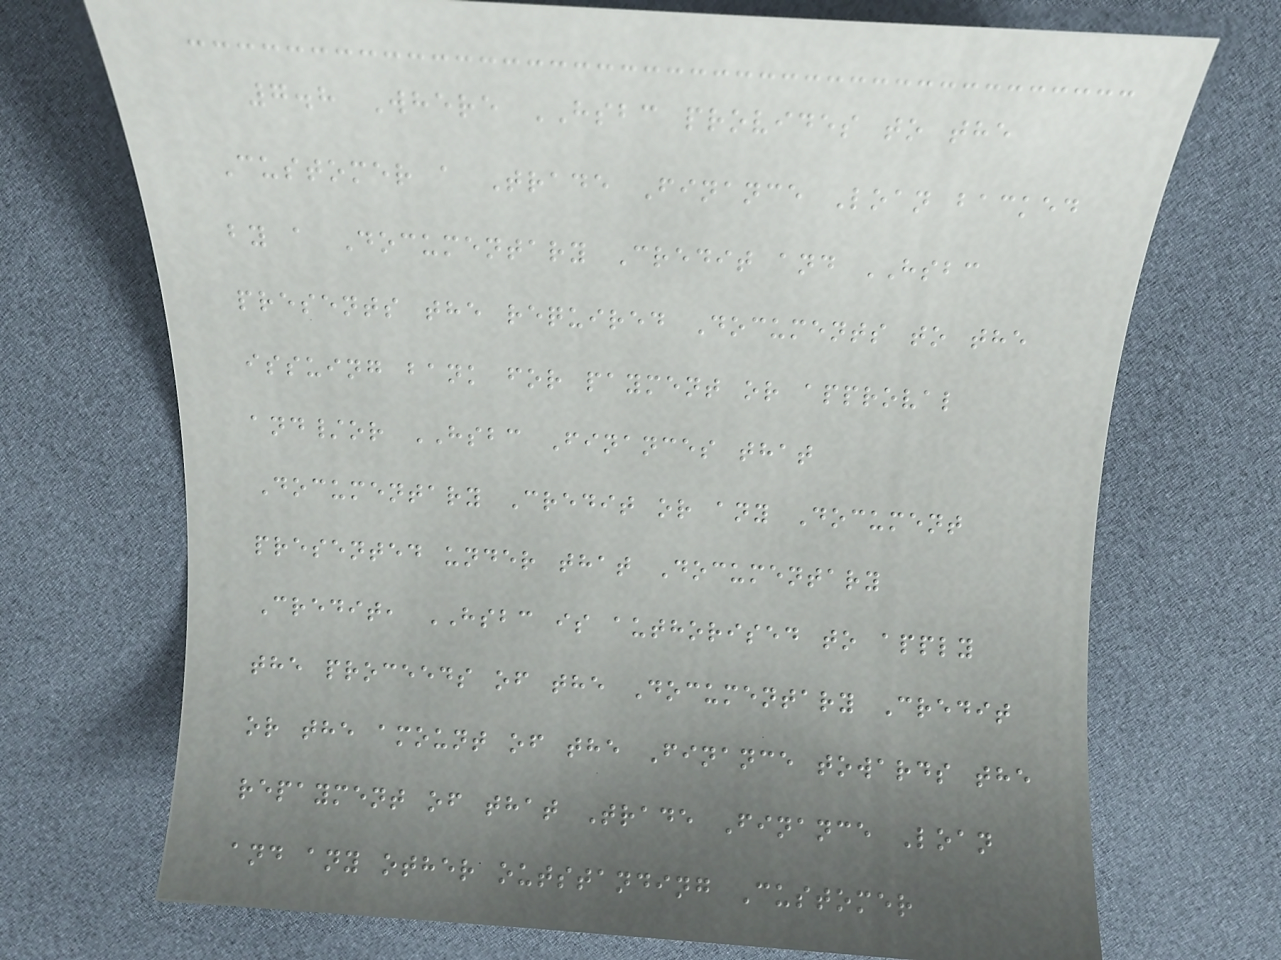7.8 Where HSBC provides to the
Customer a Trade Finance Loan backed
by a Documentary Credit and HSBC
presents the required Documents to the
issuing bank for payment or approval
and/or HSBC Finances that
Documentary Credit or any Document
presented under that Documentary
Credit, HSBC is authorised to apply
the proceeds of the Documentary Credit
or the amount of the Finance towards the
repayment of that Trade Finance Loan
and any other outstanding Customer
